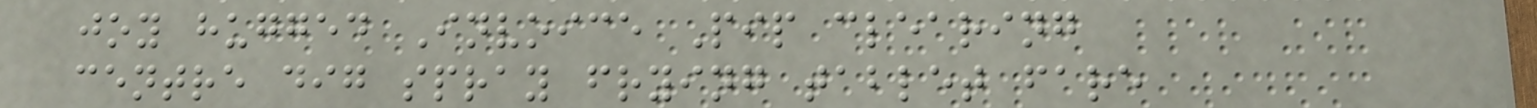joy hugged Invoice Pip clearing
centre dig spray frying tablet fare
